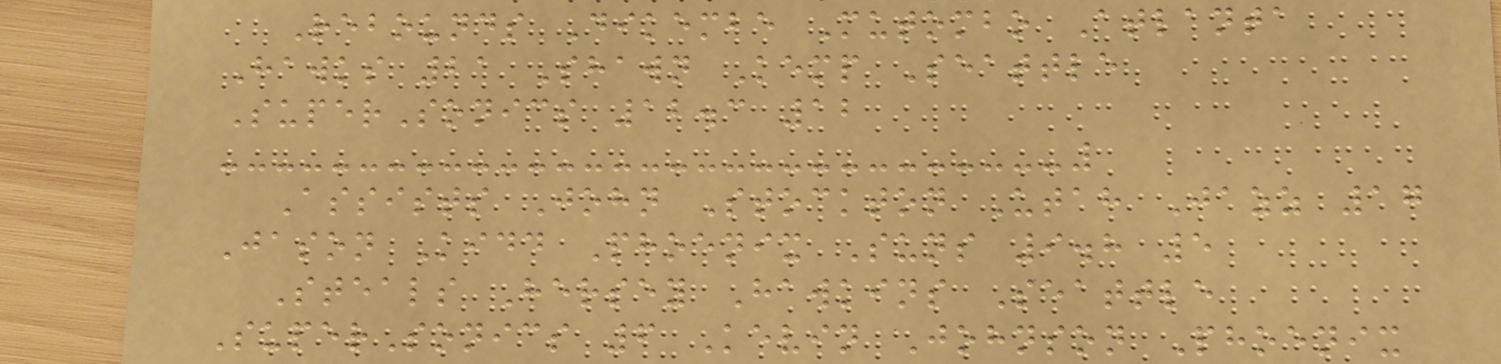Rebounds Dikembe Mutombo Atlanta
Hawks 21 Shawn Kemp Seattle
SuperSonics 12.3 12
Assists John Stockton Utah Jazz 17
Jason Kidd Phoenix Suns 9.8 5
Steals Hersey Hawkins Seattle
SuperSonics 6 Kevin Johnson Phoenix
